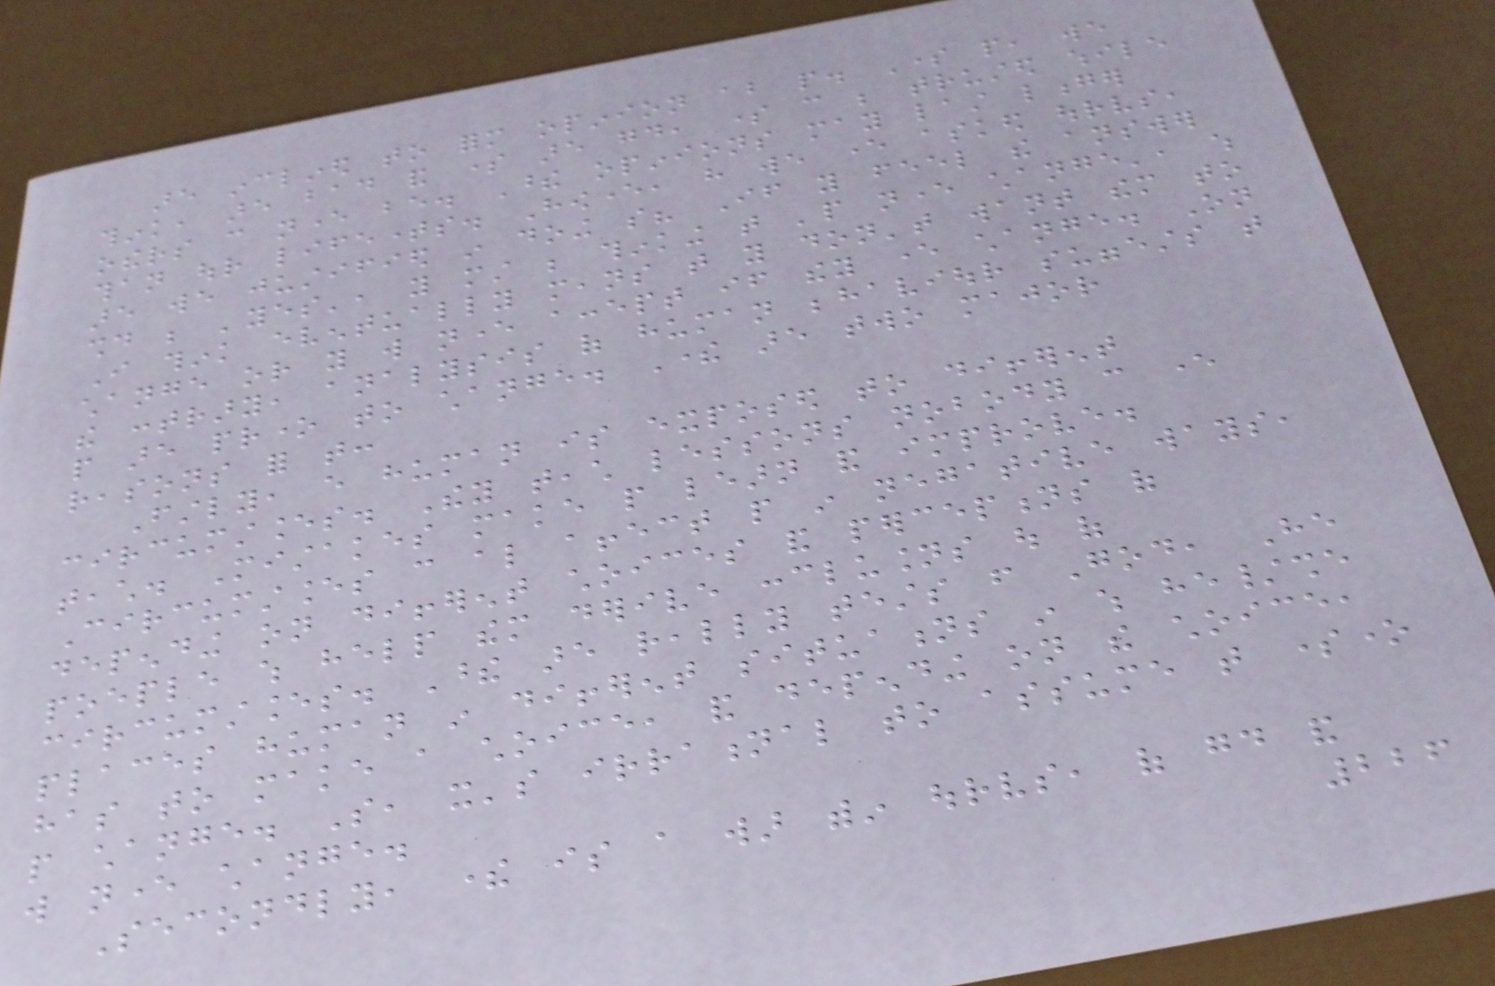are inclined to form opinion about people. Some people, we
think, are bad and some are good, some can be trusted while
others can never be. These opinions may last longer
than our lifetimes. However, have we ever asked ourselves,
are we justified in doing so? If you feel the answer
should be 'yes', you must be thinking that 'people never change', which
I think eventually means that you don't want them to
change or you will never accept if they ever change. On
the contrary, analysis of human behaviour suggests that
people are prone to change. There are two major
reasons for that:
Firstly, every human is exposed to different
circumstances. They teach lessons nobody can ever
teach. Mistakes make people learn and improve.
Circumstances can also affect people in negative ways,
depending on different choices and perceptions of
poeple which help them derive conclusions out of
circumstances. These are really tests from God, He
places human in different situations in which he/she
has to make a choice, and depending on the choice,
people change. So, it's irrational to assume that someone
will never change.
Secondly, there is a war within ourselves, of good and
226
